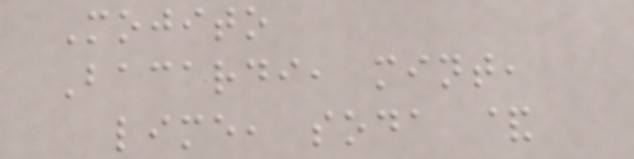Mojito
Bacardi, mint,
lime, soda &
